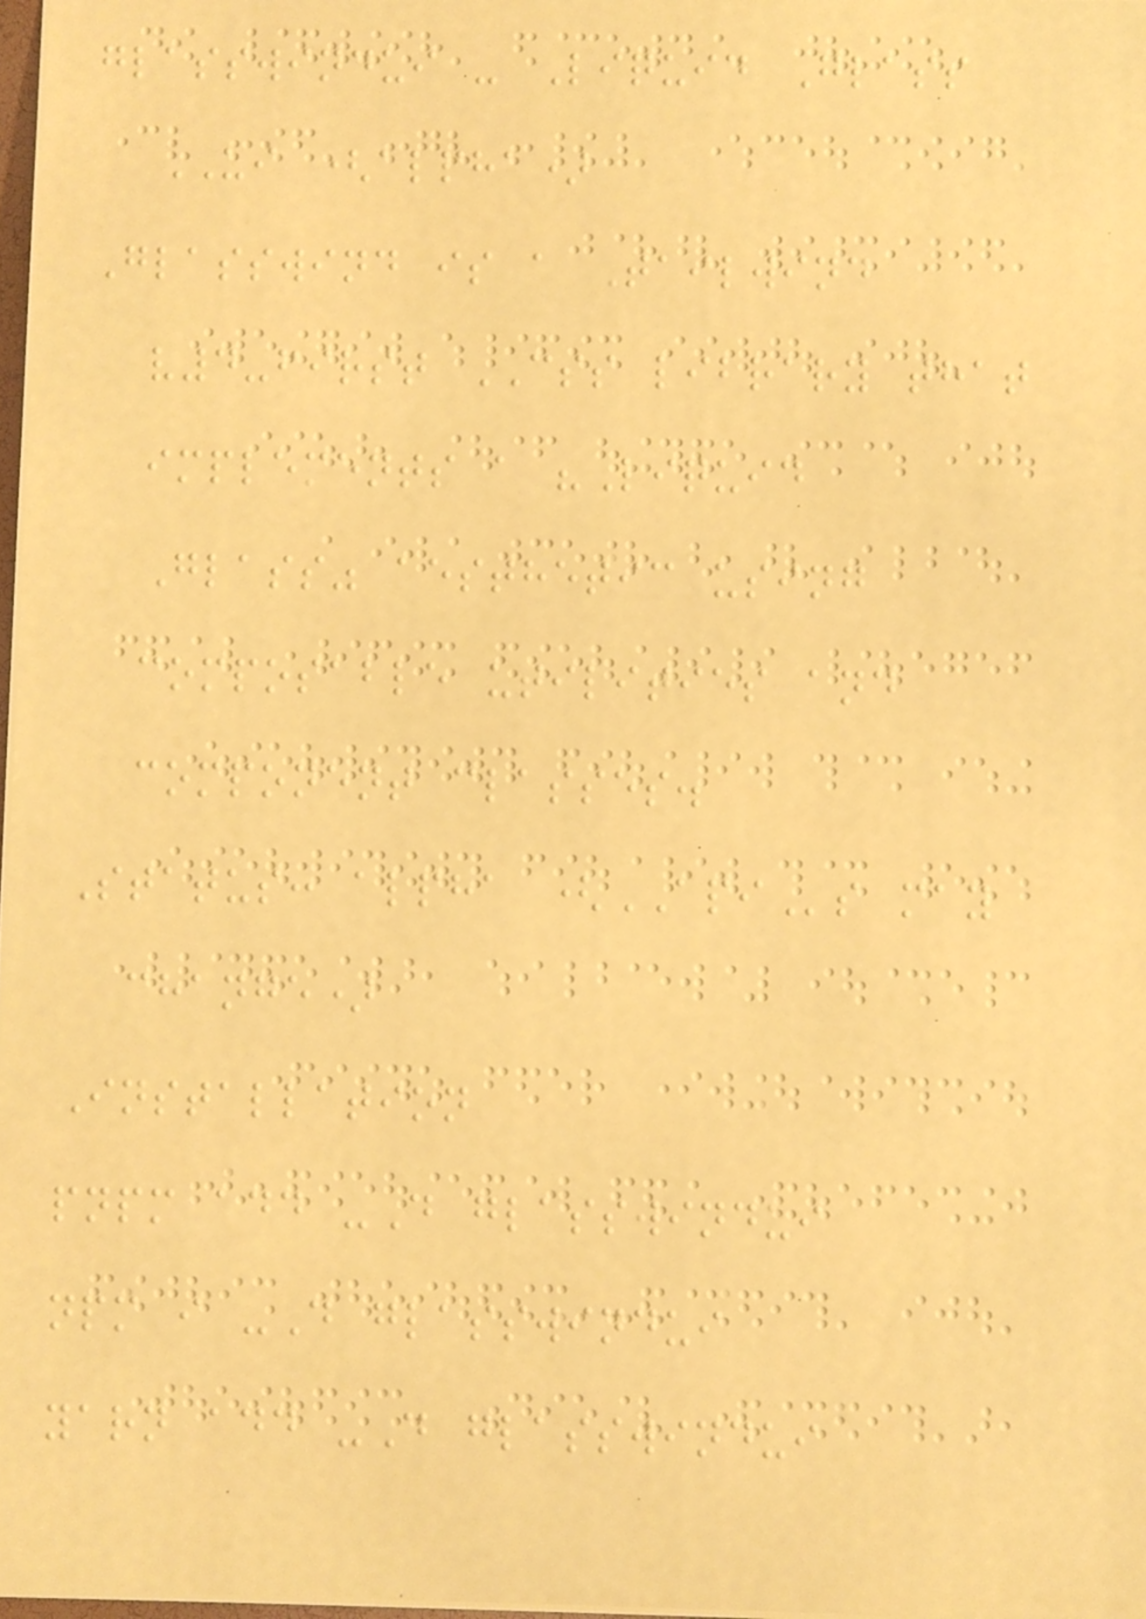glasswindui - Liquid Glass
UI (alpha)
Glasswind is a Tailwind
v4-first CSS library that
implements a "Liquid
Glass" aesthetic using
composable utilities and
component classes.
Status: alpha (APIs may
change)
Installation
pnpm add -D glasswindui
npm i -D glasswindui
yarn add -D glasswindui
